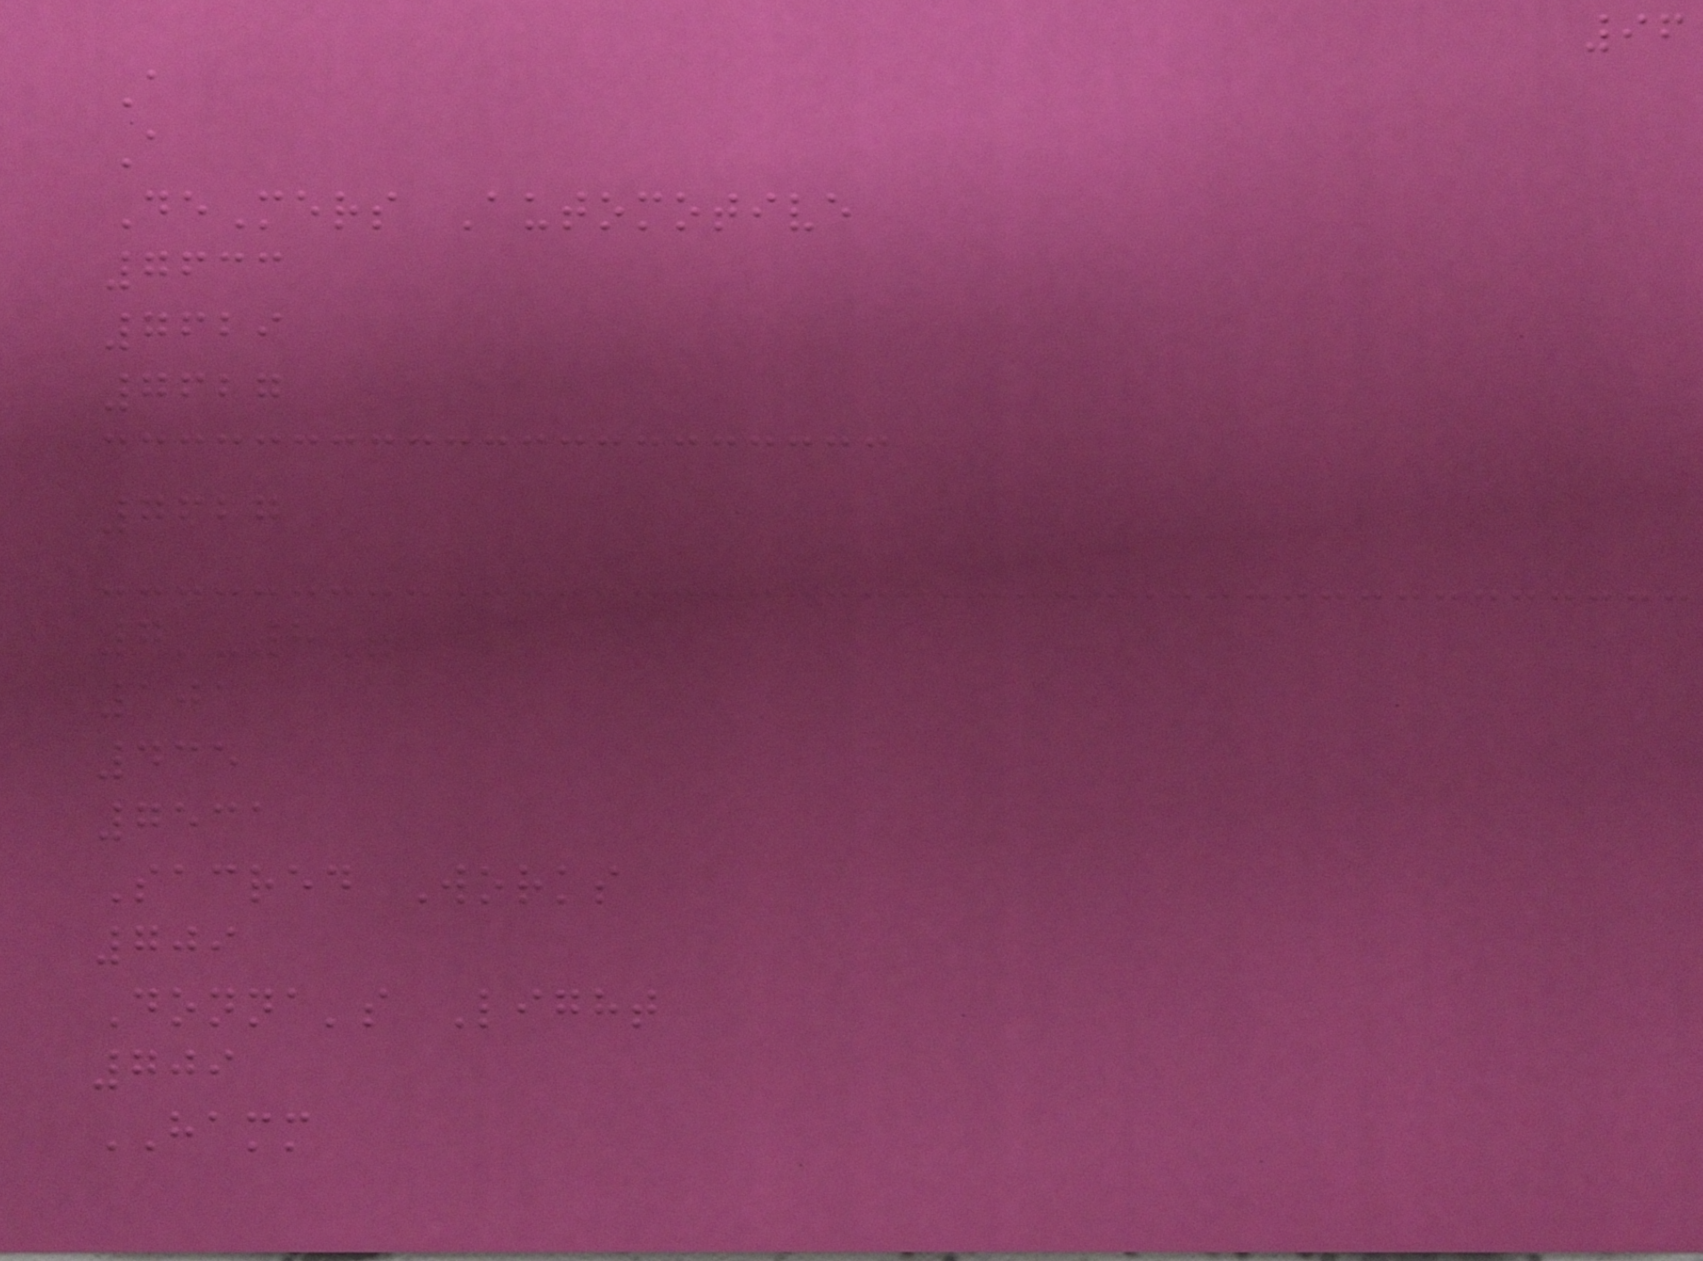96
A
A
DeMers Automotive
7633
7629
7627
7627
7'-8"
101
435
7531
Sacred Works
709
Donna's Light
709
HAMM
